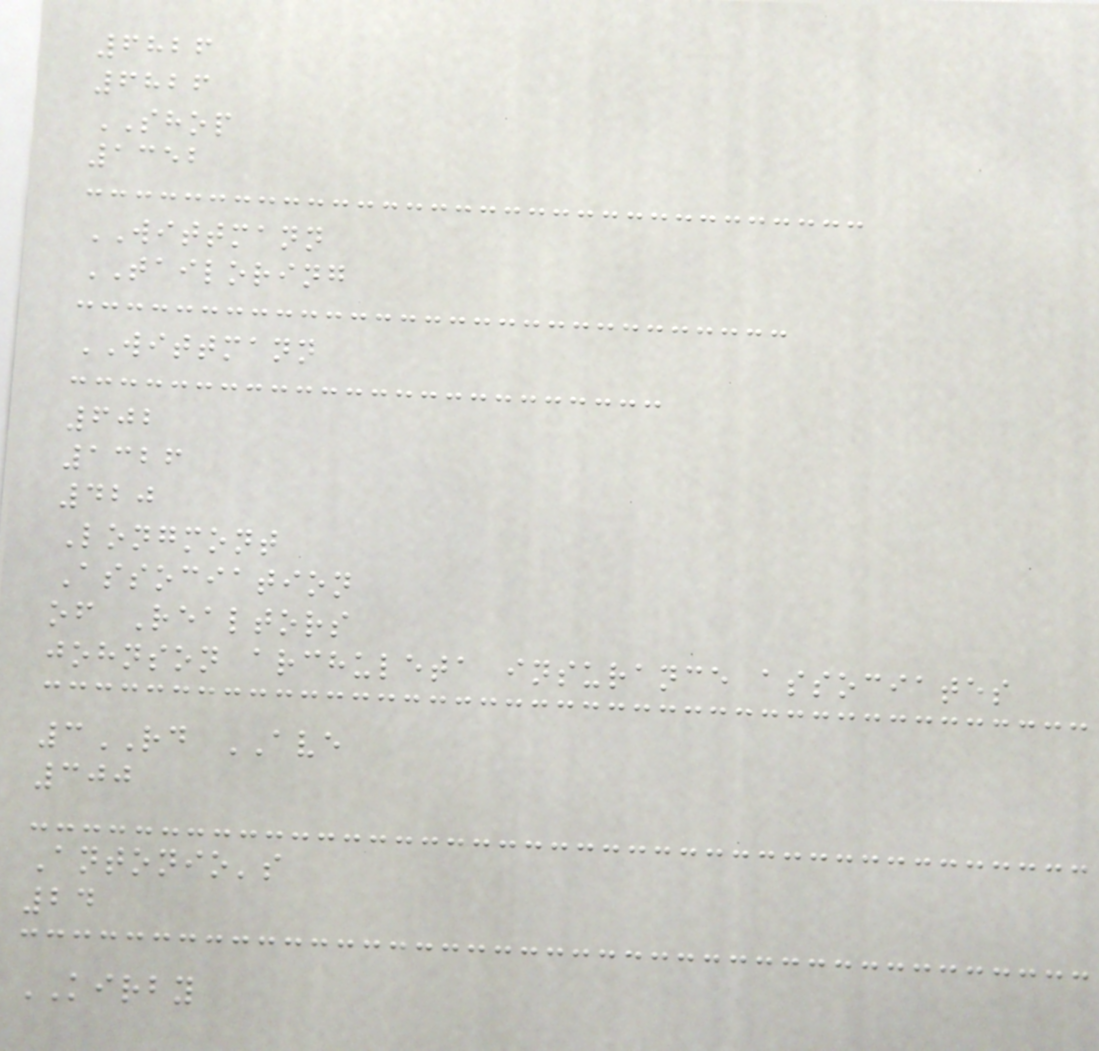6826
6826
SHOP
1352
WITTMANN
TAILORING
WITTMANN
602
1326
420
Longmont
Association
of Realtors
johnson archuleta insurance associates
3RD AVE
300
Antonio's
24
KIRBY
